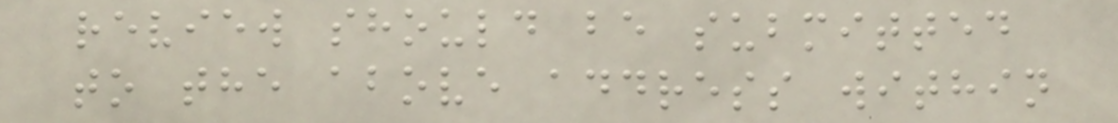review should be submitted
to the above address within
